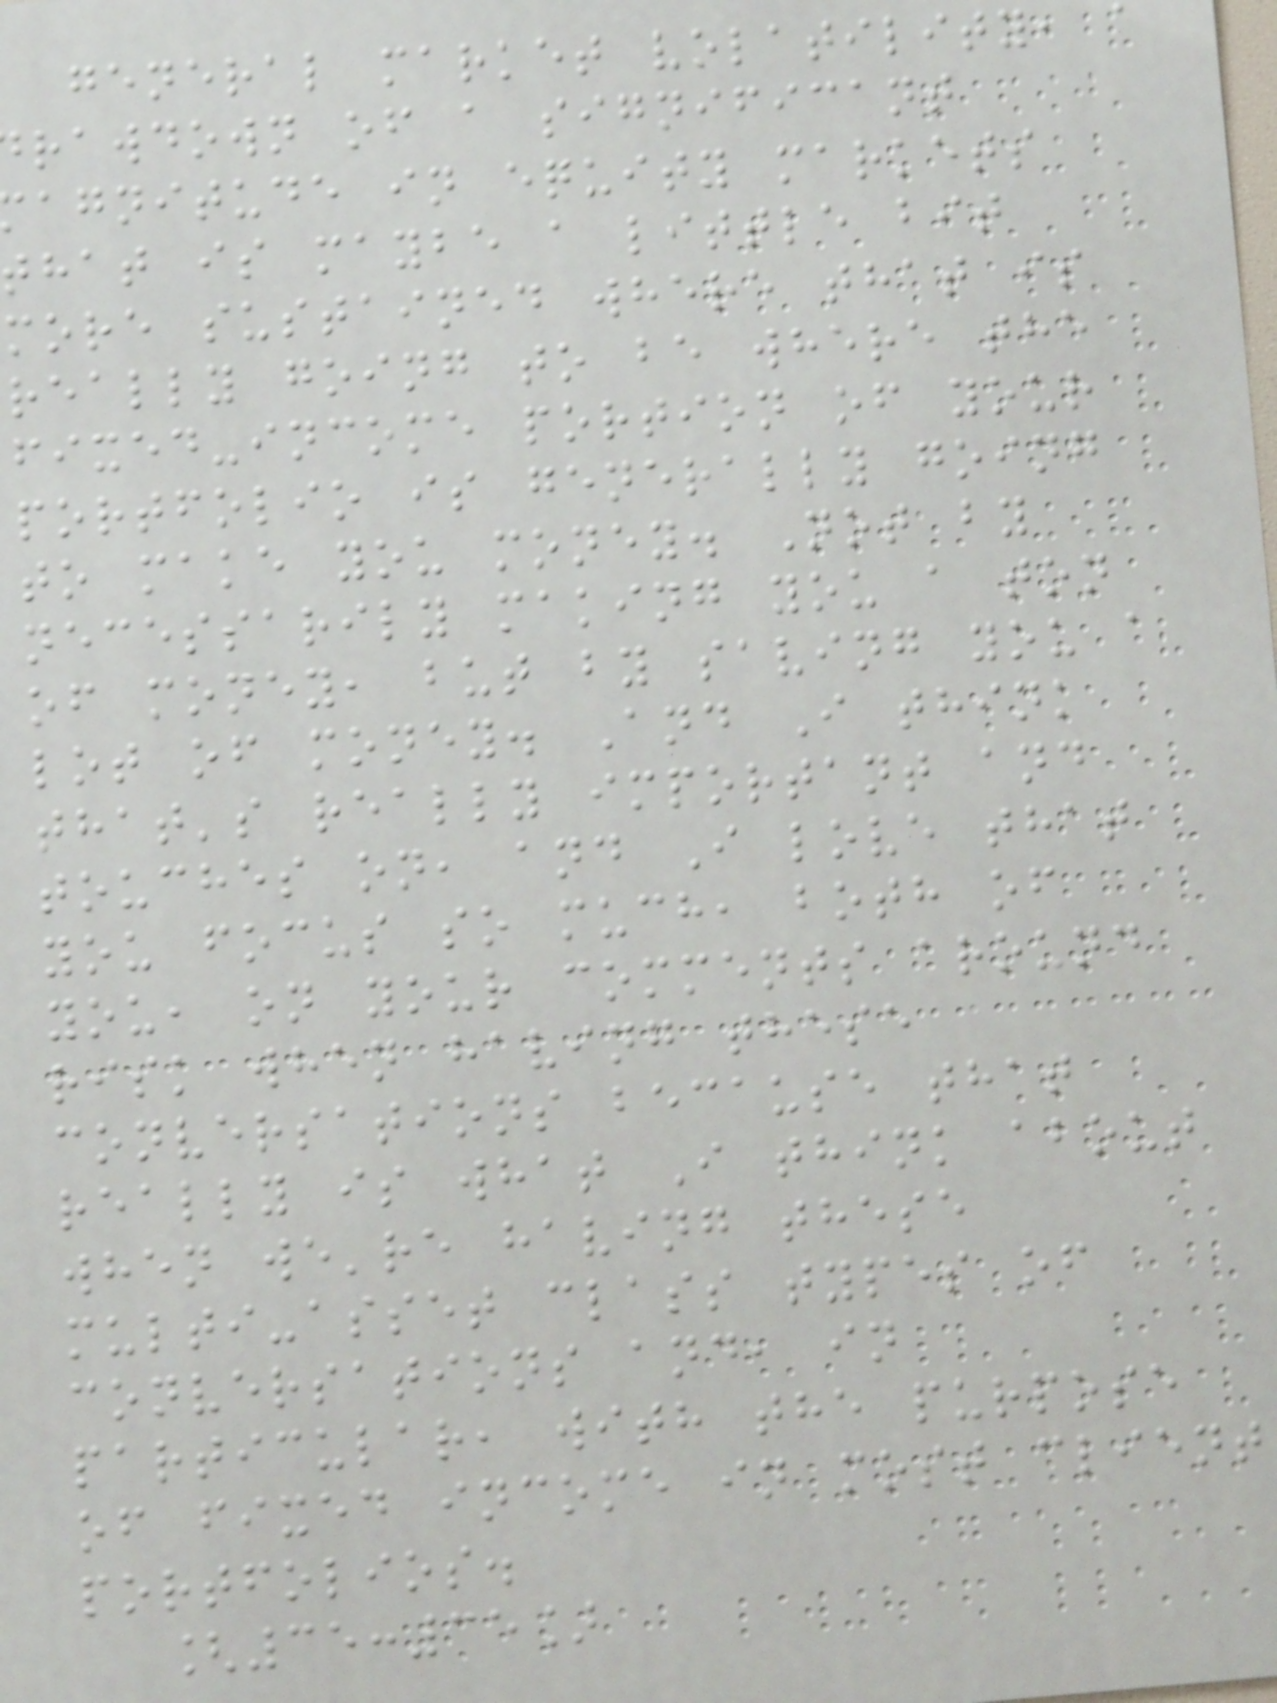general market volatility, a
rawdown of a significant
agnitude in equity markets
that is maybe a little bit
more sustained where that is
really going to be where the
fixed-income portion of your
portfolio is generally going
to make you money. Not by
necessarily making you a ton
of money, but by saving you a
lot of money. And I think
that's really important and
touches on, and I love that
you focus so much, both of
you, on your comments around
risk when having these
conversations because that
really is what I think about
when we're having these
multi-asset class types of
conversations and, in
particular, with the purpose
of fixed income in most client
portfolios.
[35:35]
